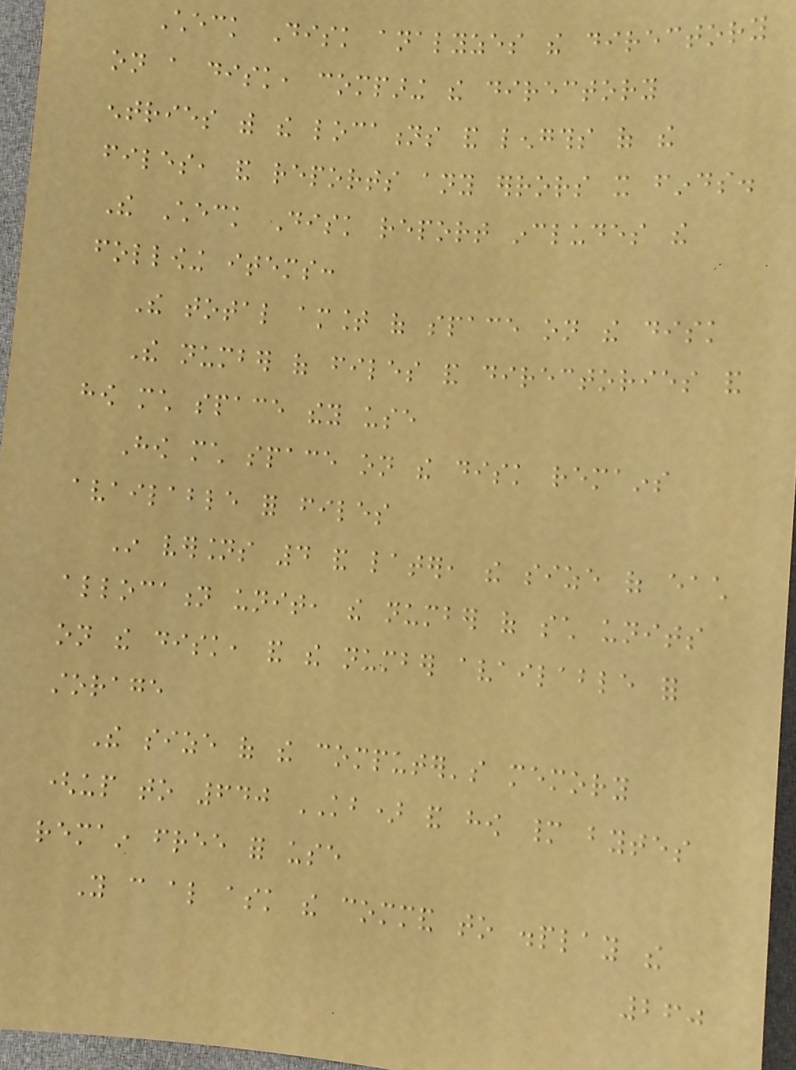Check Disk analyzes the directory
on a disk, comparing the directory
entries with the locations and lengths of the
files, and reports any errors it finds.
The Check Disk report includes the
following items:
The total amount of space on the disk
The number of files and directories and
how much space they use
How much space on the disk remains
available for files
In versions 4 and later, the size of each
allocation unit, the number of such units
on the disk, and the number available for
storage
The size of the computer's memory
(up to 640 KB) and how many bytes
remain free for use
You can also ask the command to display the
260
